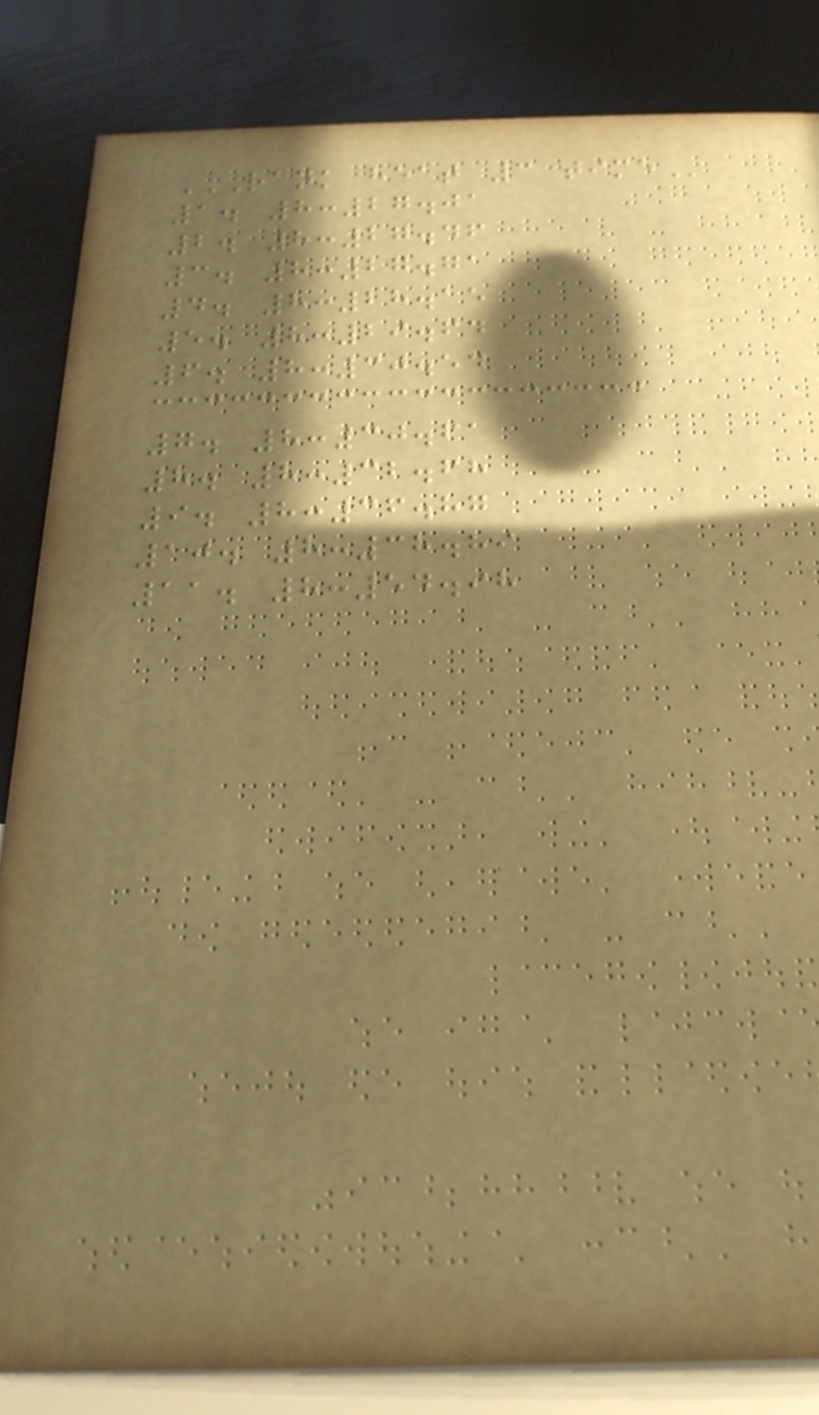RANK HEAT 3 TIME
1. 8:27.01
2. 8:27.46
3. 8:27.71
4. 8:28.15
5. 8:29.64
6. 8:30.54
7. 8:30.61
8. 8:32.68
9. 8:36.87
10. 8:38.89
11. 8:54.98
